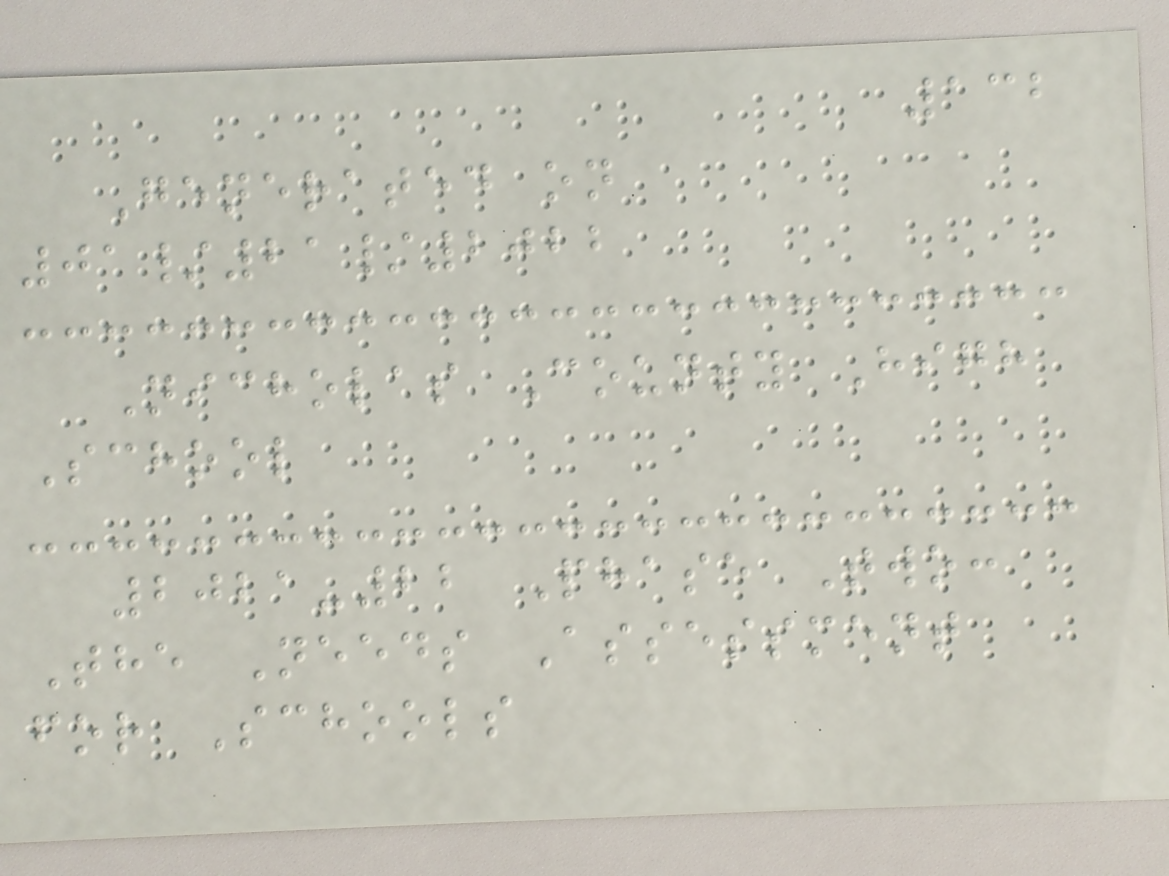132
Generated on
01/21/2022
Nicholas County High
School
2021-22 Phase Two:
The Needs Assessment
for Schools
